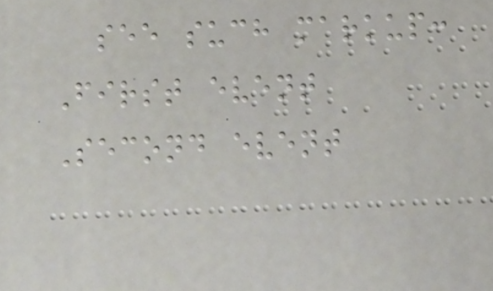see such markup:
First event
Second event
